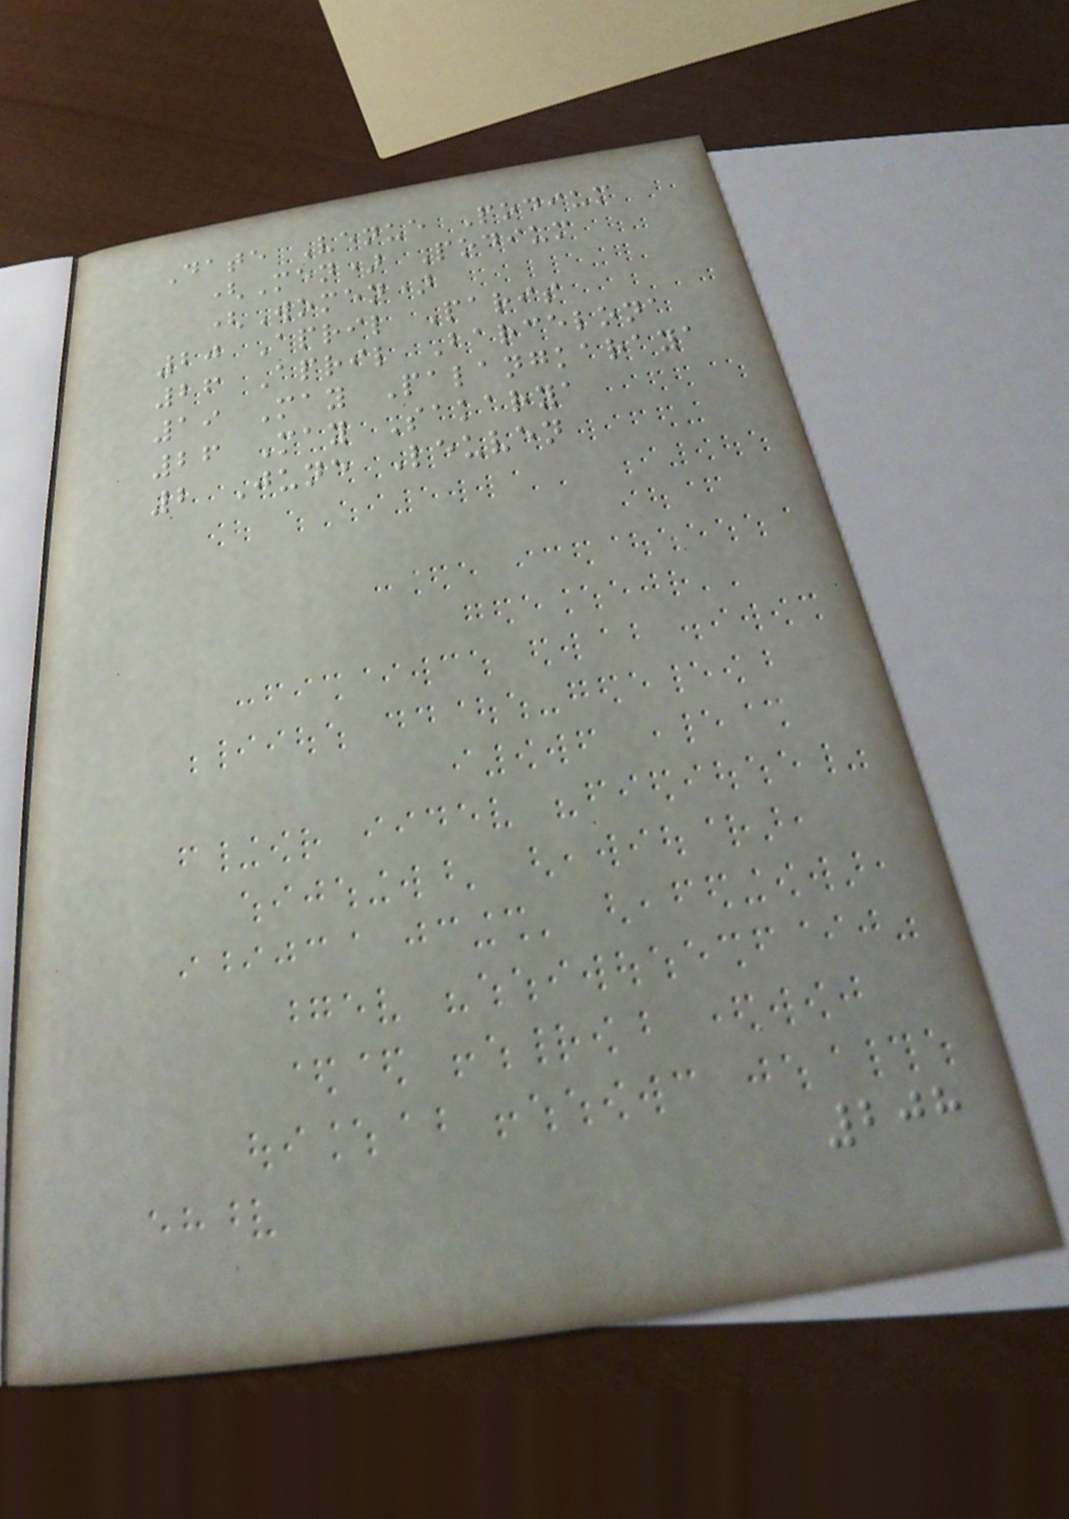Date Venue Podium
(Men) Podium
(Women)
20 April Paris
26 April Barcelona
19 May Palangkaraya
26 May Sakarya
2 June Leuven
208
